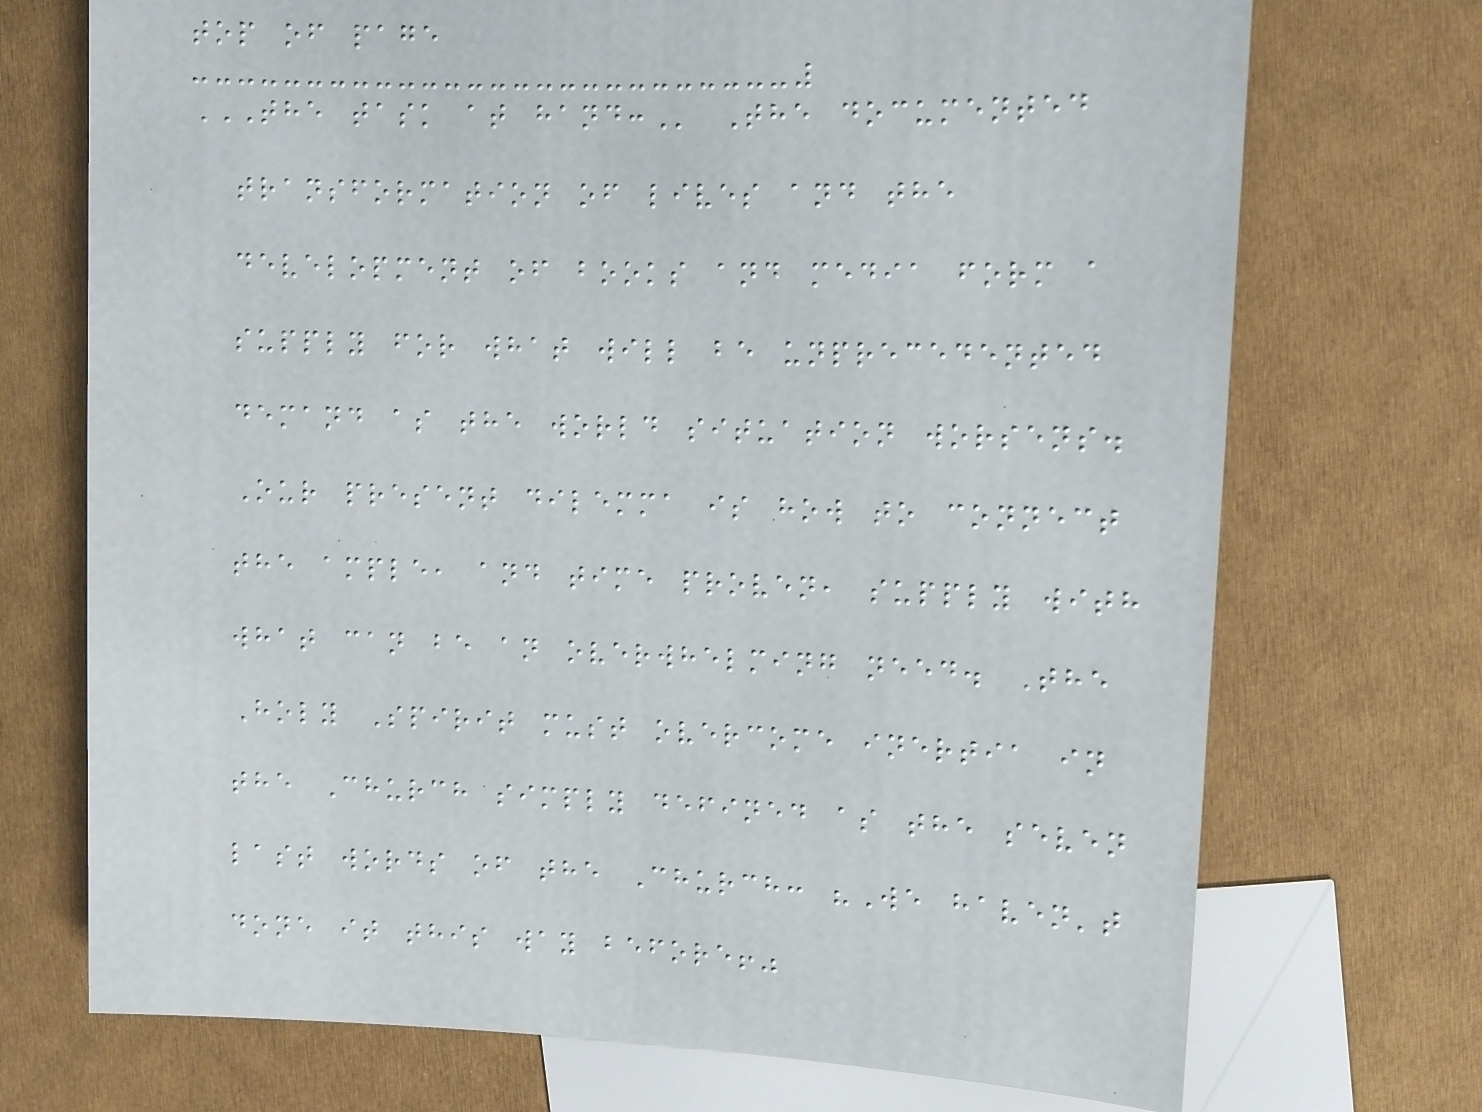top of page
THE TASK AT HAND: The documented
transformation of lives and the
development of books and media form a
supply for what will be unprecedented
demand as the world situation worsens.
Our present dilemma is how to connect
the ample, and time proven, supply with
what can be an overwhelming need. The
Holy Spirit must overcome inertia in
the Church simply defined as the seven
last words of the Church: "We haven't
done it this way before!"
